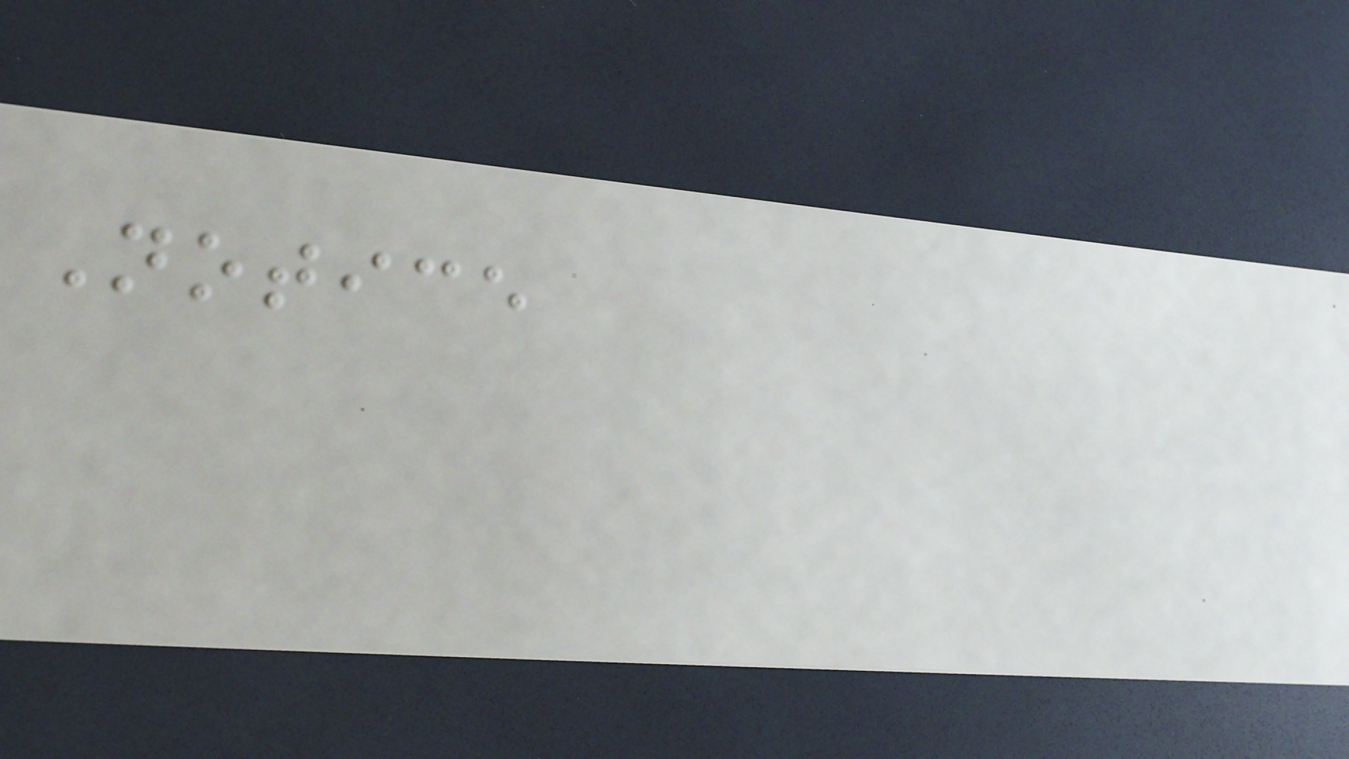Notice
